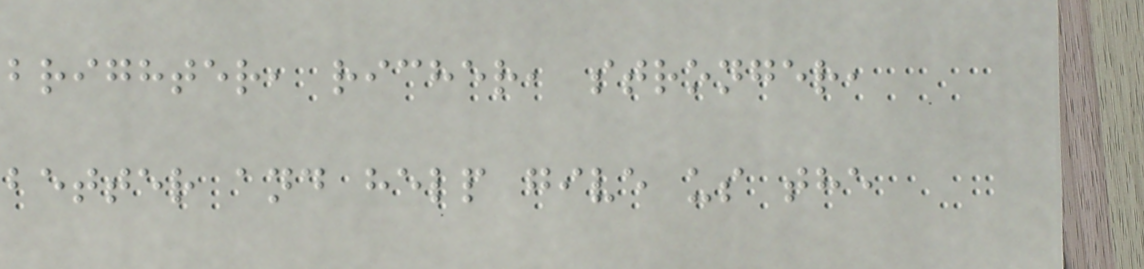brighter, richer, stronger,
better and help give us the
